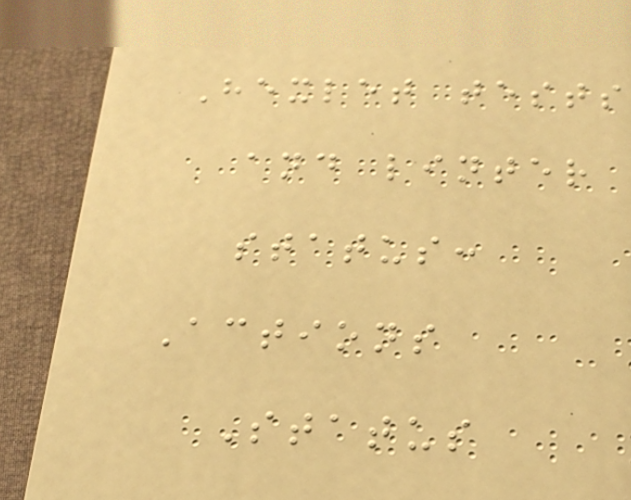Hexlet tests
and linter
status:
Actions
Status
